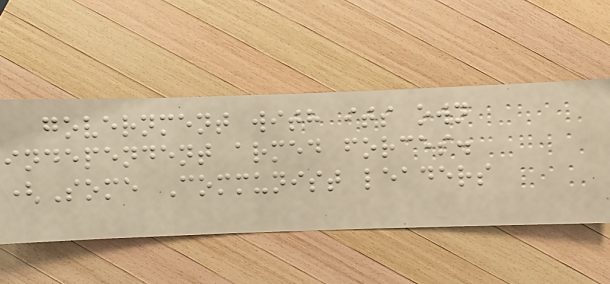government with its own
independent armed forces.
(Some Communist leaders
